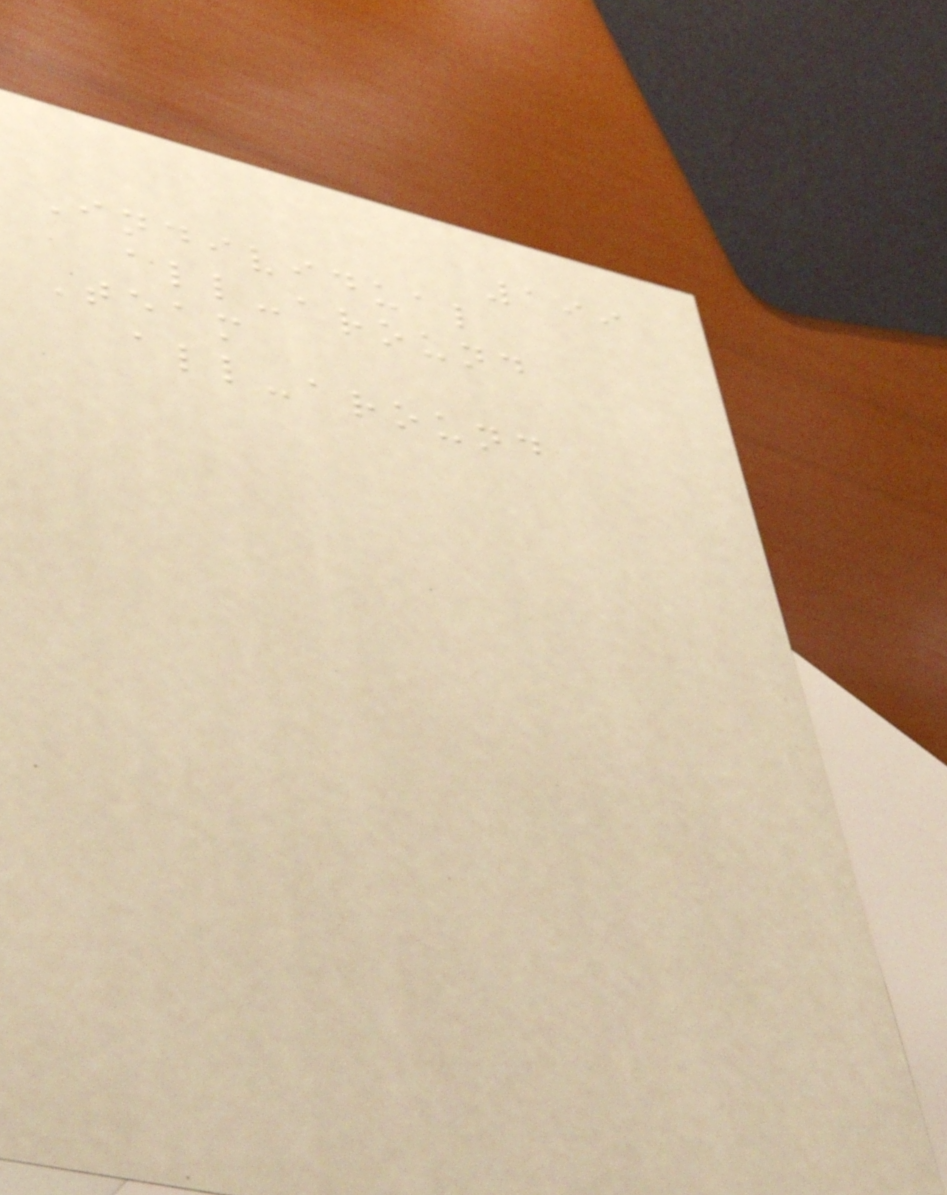199
Individual
all-around
Team
all-around
